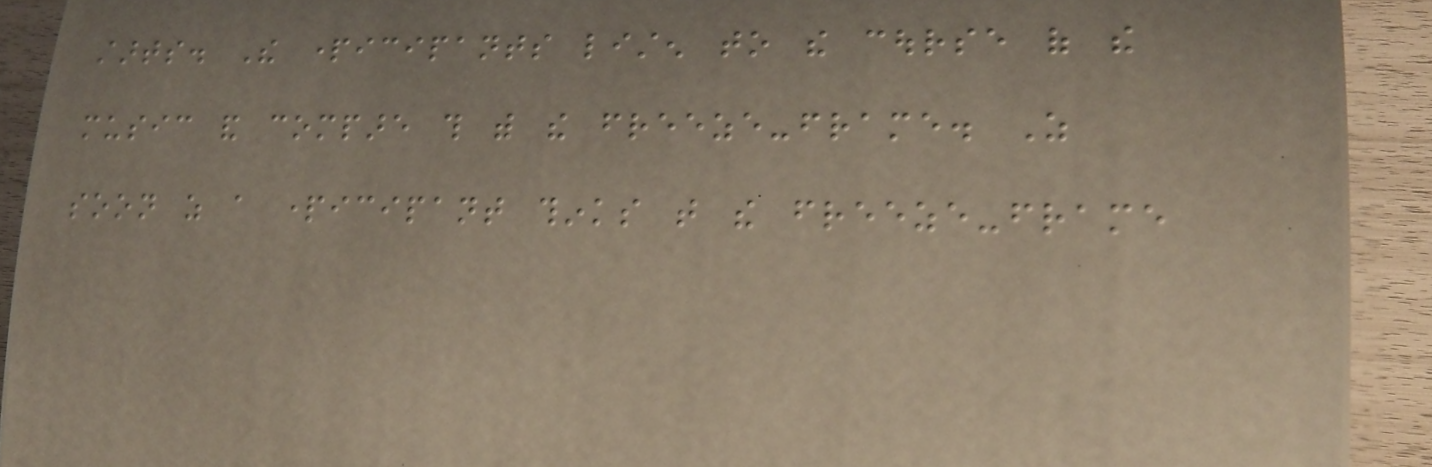starts. The participants listen to the course of the
music and compare this with the freeze-frame. As
soon as a participant thinks that the freeze-frame
